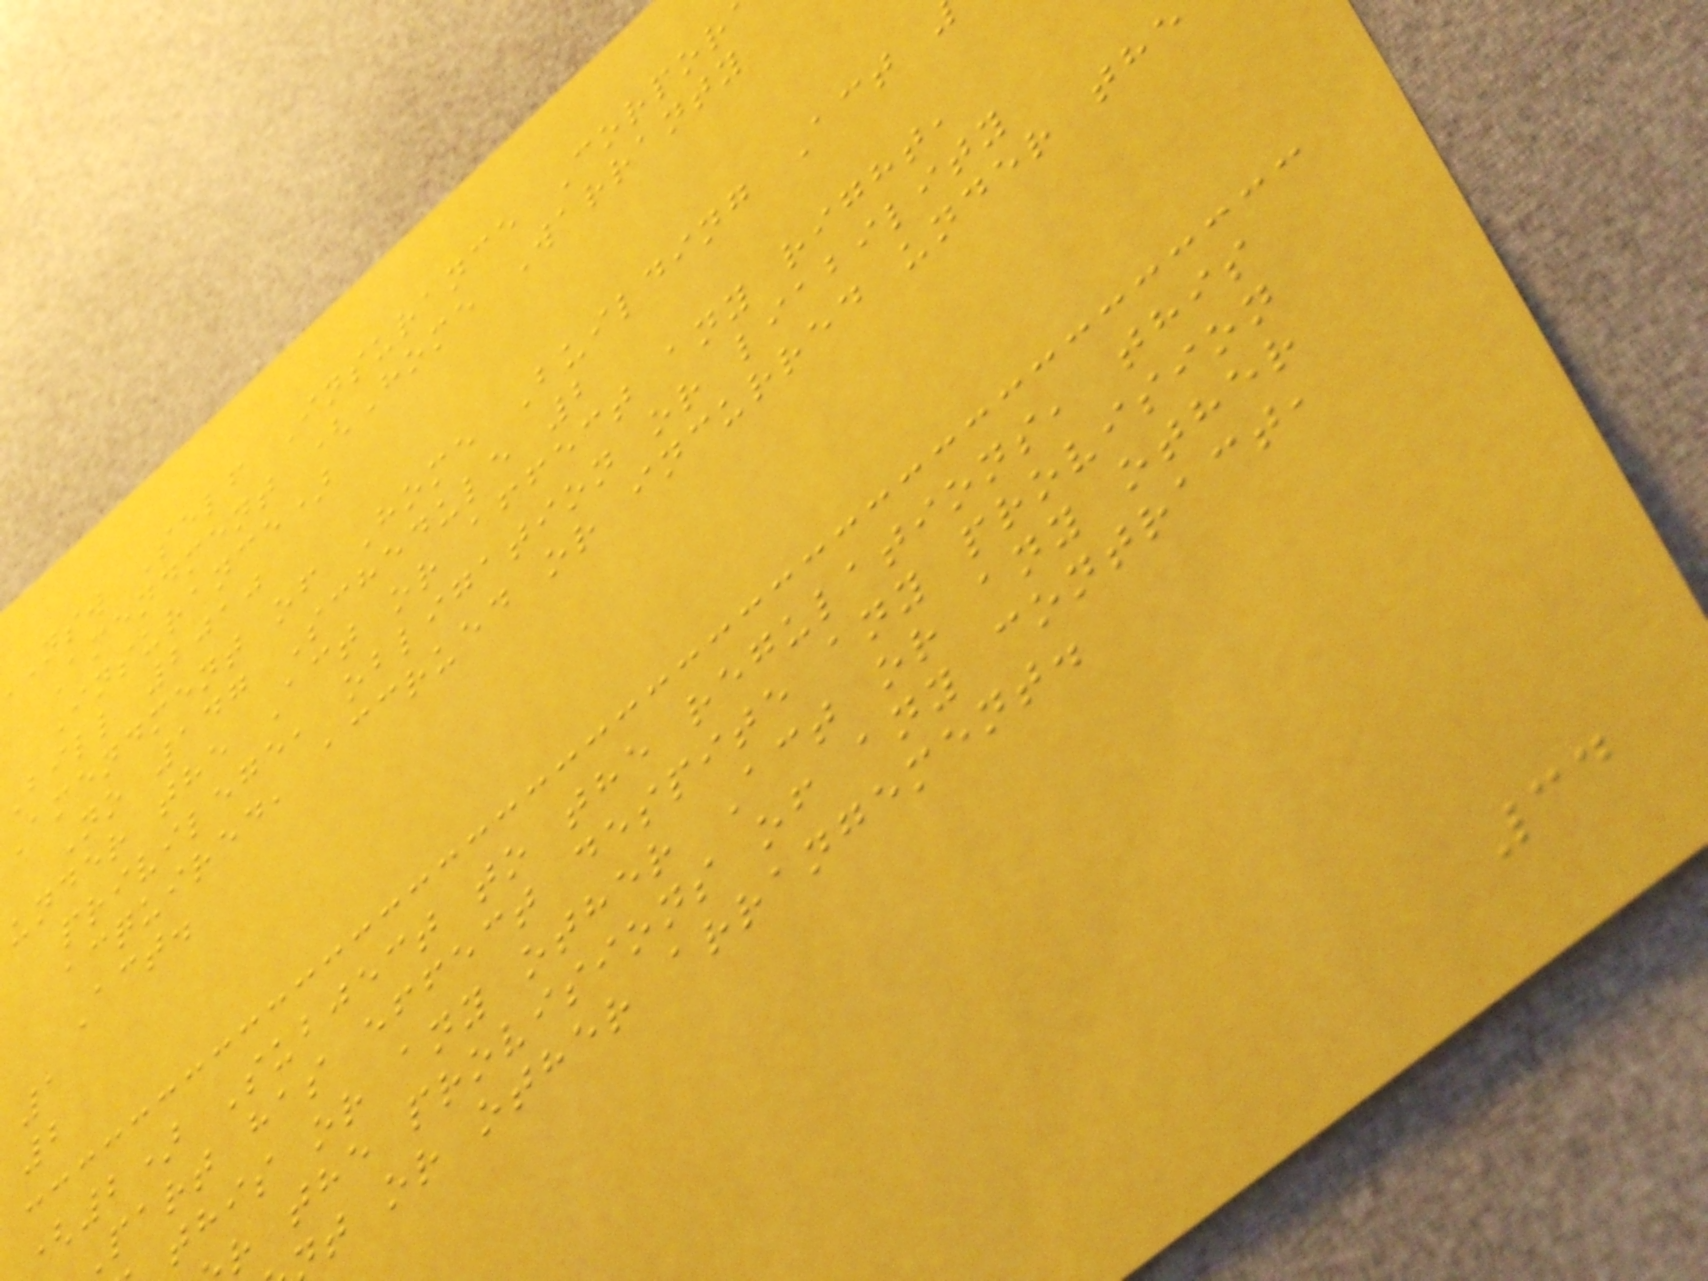nsw Self Insurance Corpor
Amendment (Home Warranty
Insurance)
Bill 2010
Amendment of Home Building Act
No 147 Schedule 2
under the Act or affect any right,
privilege, obligation or liability
acquired, accrued or incurred under the
Act.
1
2
(2) Subject to the regulations, this
part has effect despite any provision
this or any other Act or any other
r the provisions of any contract,
t or other arrangement.
34
